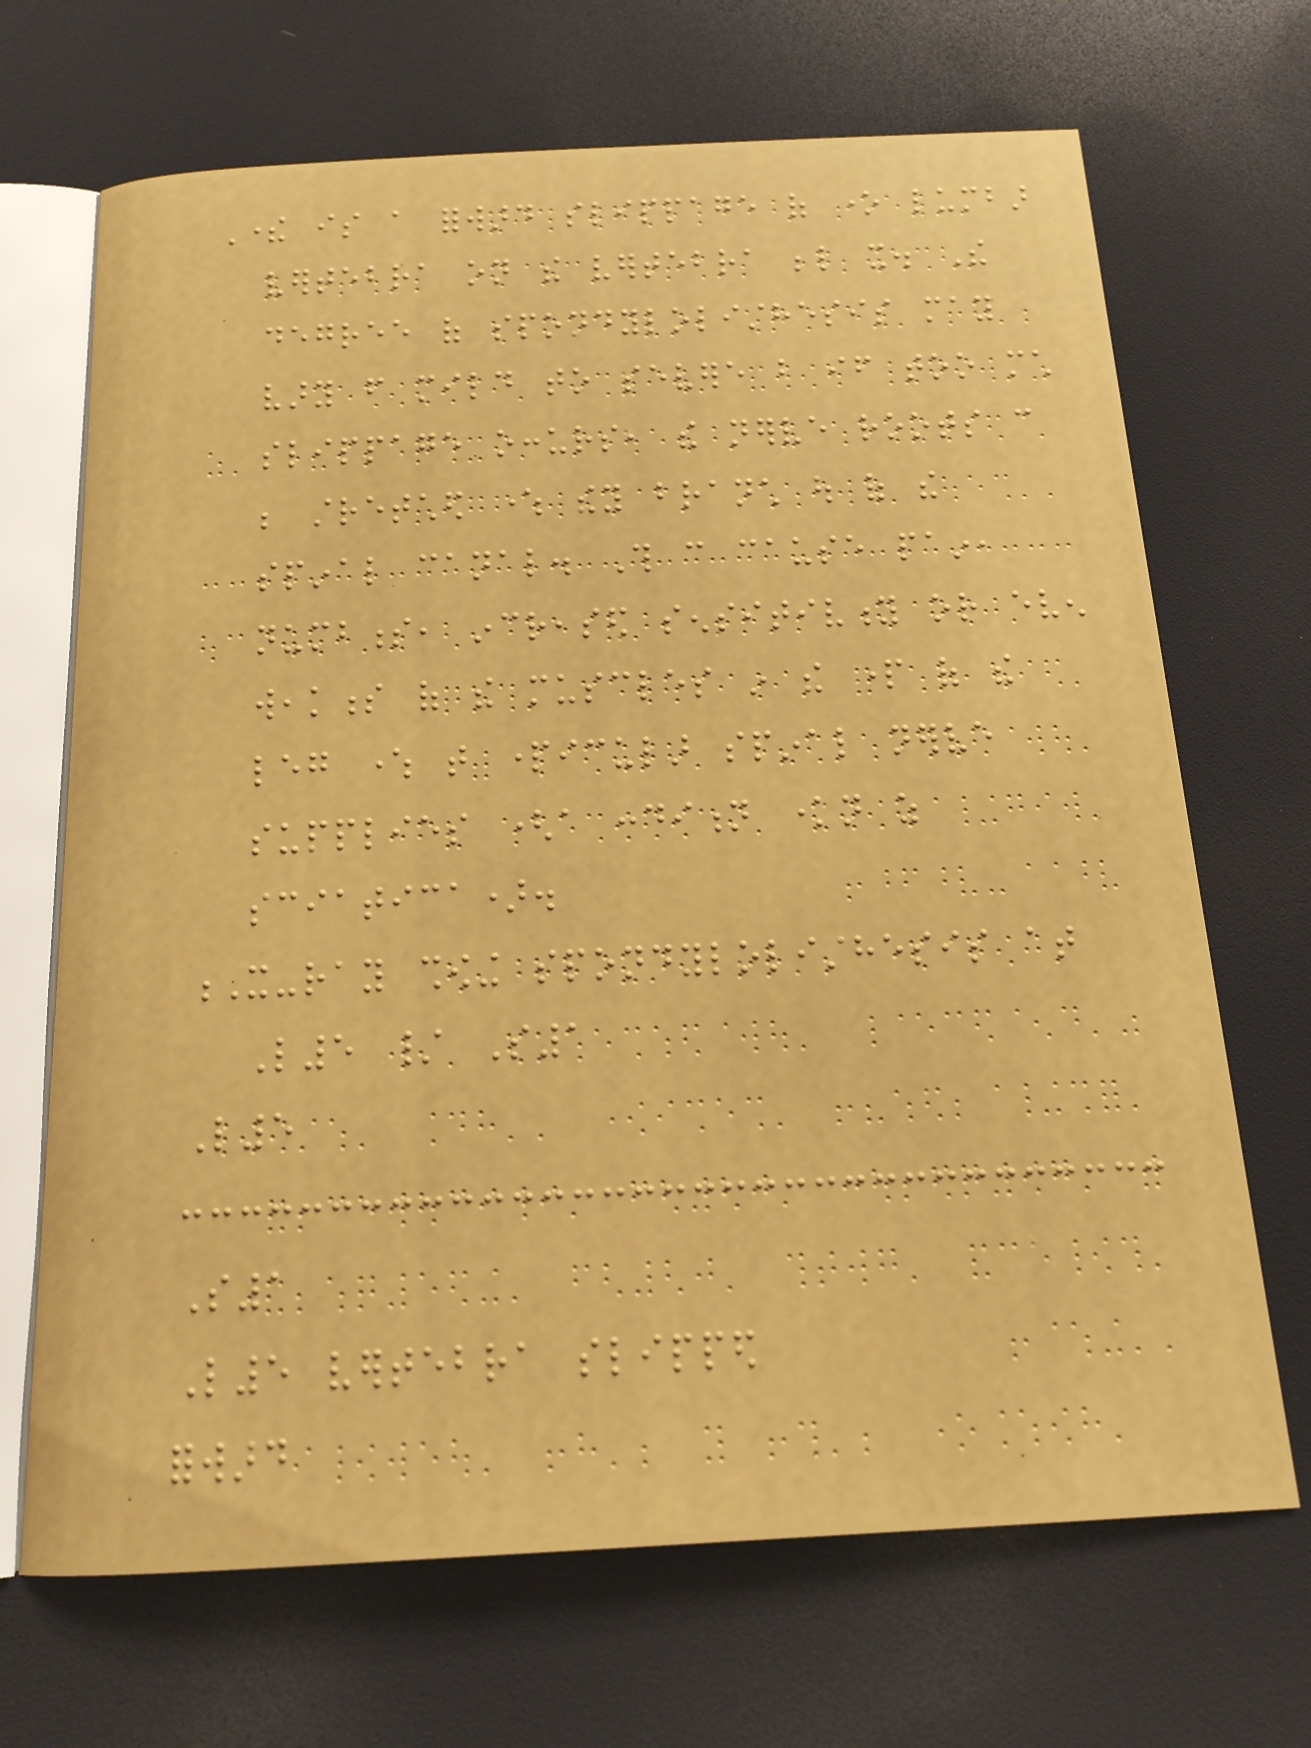There is a forward slippage of one lumbar
vertebra on the vertebra below it. The
degree of spondylolisthesis may
vary from mild to severe but if too much
slippage occurs, the nerve roots can
be stretched where they branch out of the
spinal canal. This can cause pain,
numbness, increased sensitivity or even
weakness of the muscles in the part of the
leg where that particular spinal nerve
supplies (a condition known as
sciatica).
X-ray showing spondylolisthesis at
L5 / S1
L5
S1
L5 vertebra slipped
forward
